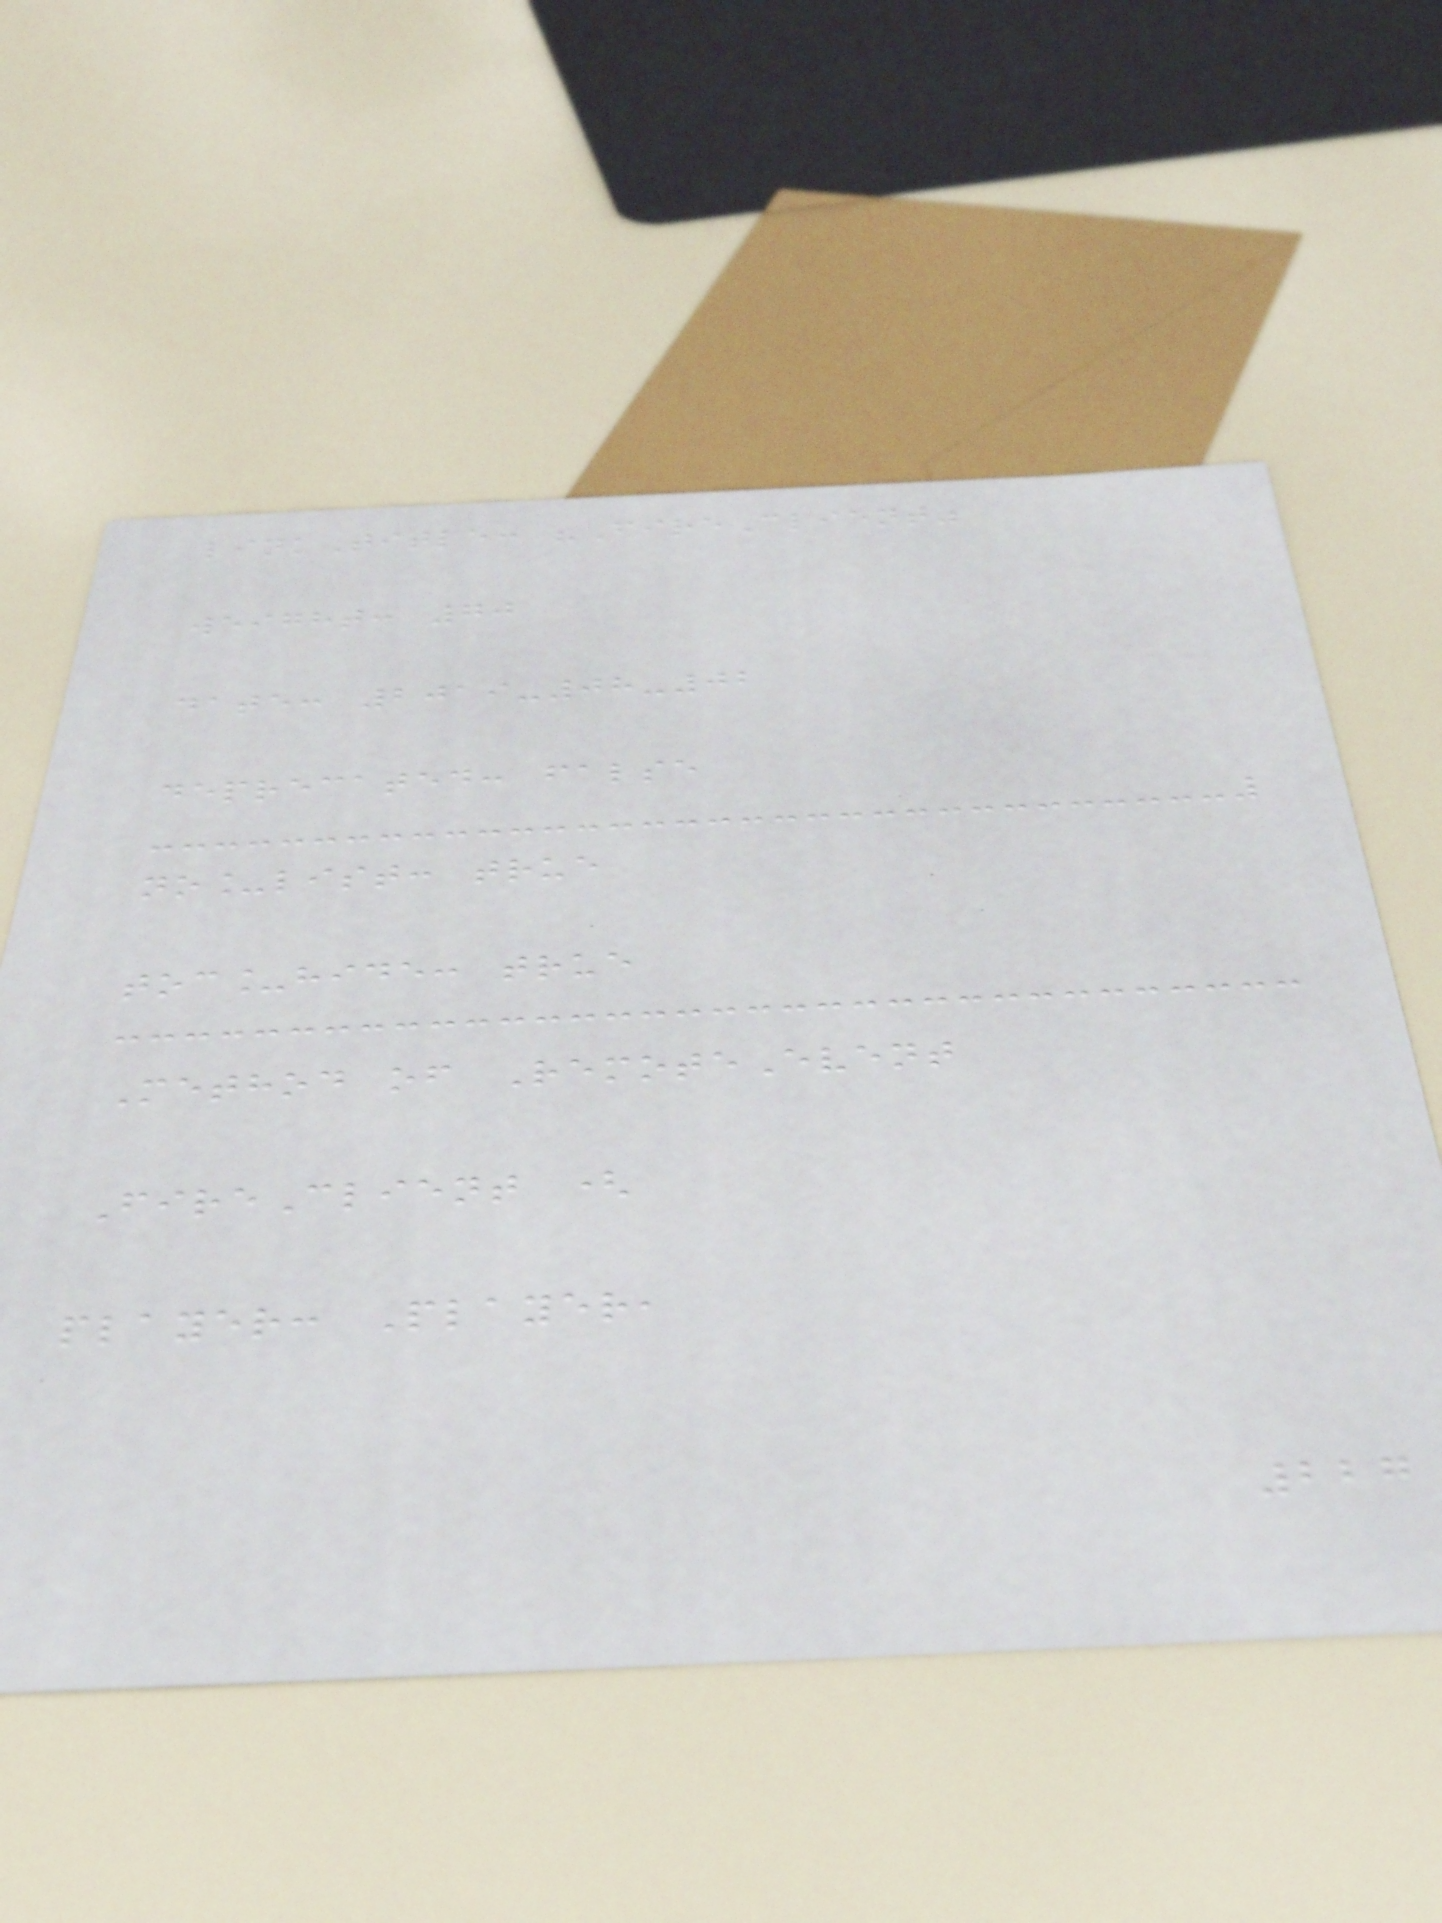linkTitle: "FireClient"
weight: 70
date: 2019-08-02
deprecated: false
no_list: true
toc_hide: true
Method of RemoteEvent
FireClient (
player: Player,
227
